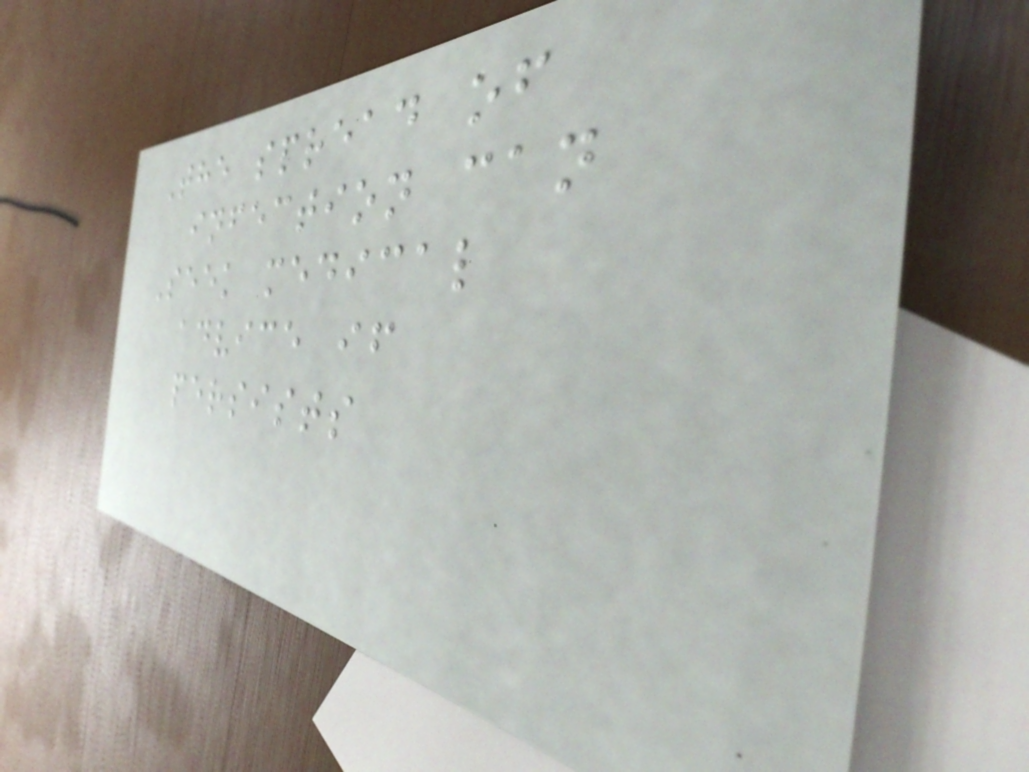The spread of
infection can
Seek medical
advice if
persists
